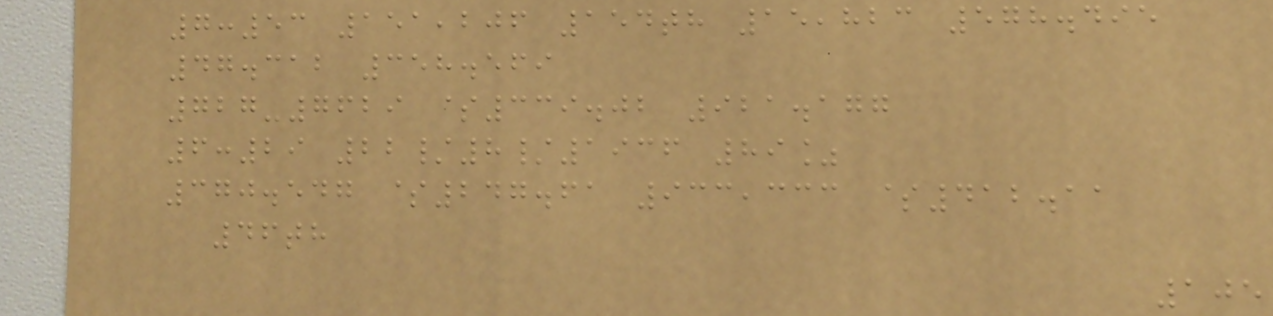7:53 151,206 154th 15,823 578.495
47.312 358.569
727-7629 $339.02 921.177
6:29 22/8/1936 89%
370.547 $247.61 933,333 $412.11
46th
105
